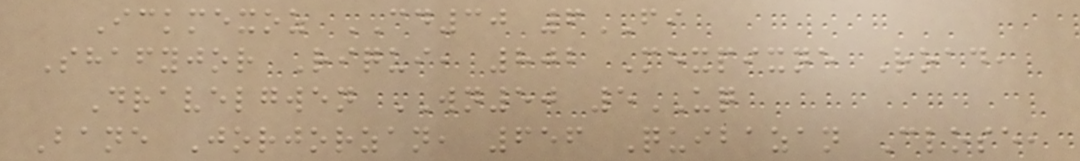Ickmexoz CD30 6FI
Shafyjor Riqui, 802 Mexpixne Road,
Dravelgwen WN50 5UQ
Bane Jorjorzan, 656 Quibazan Close,
